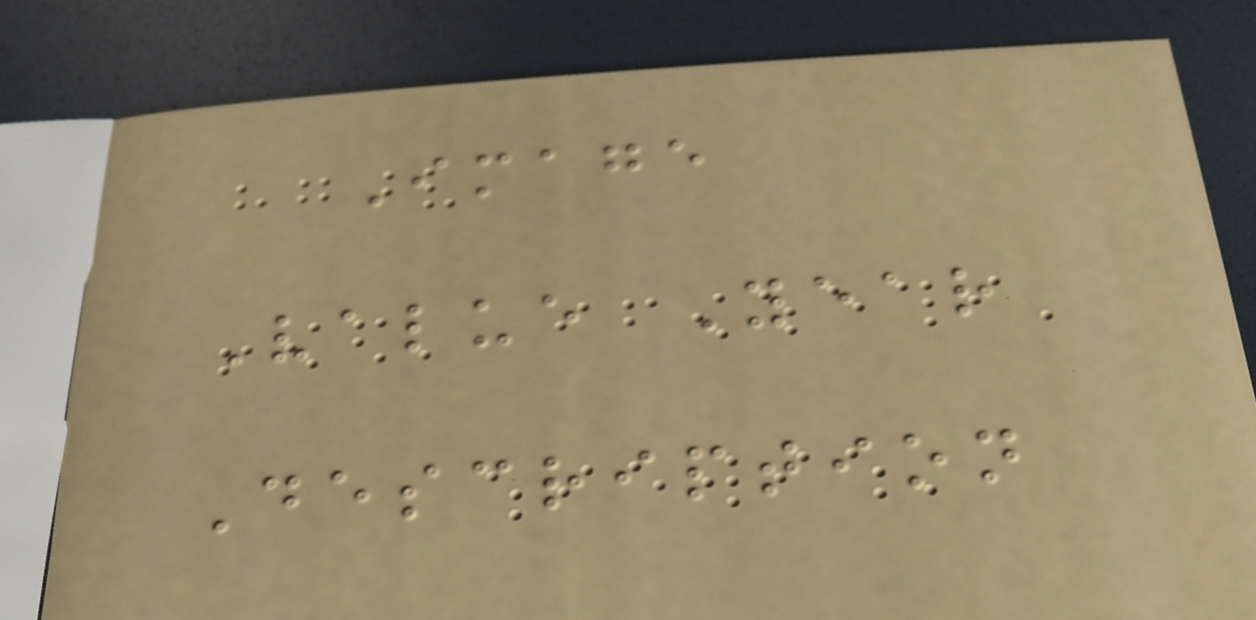Image
Value Year
Description
